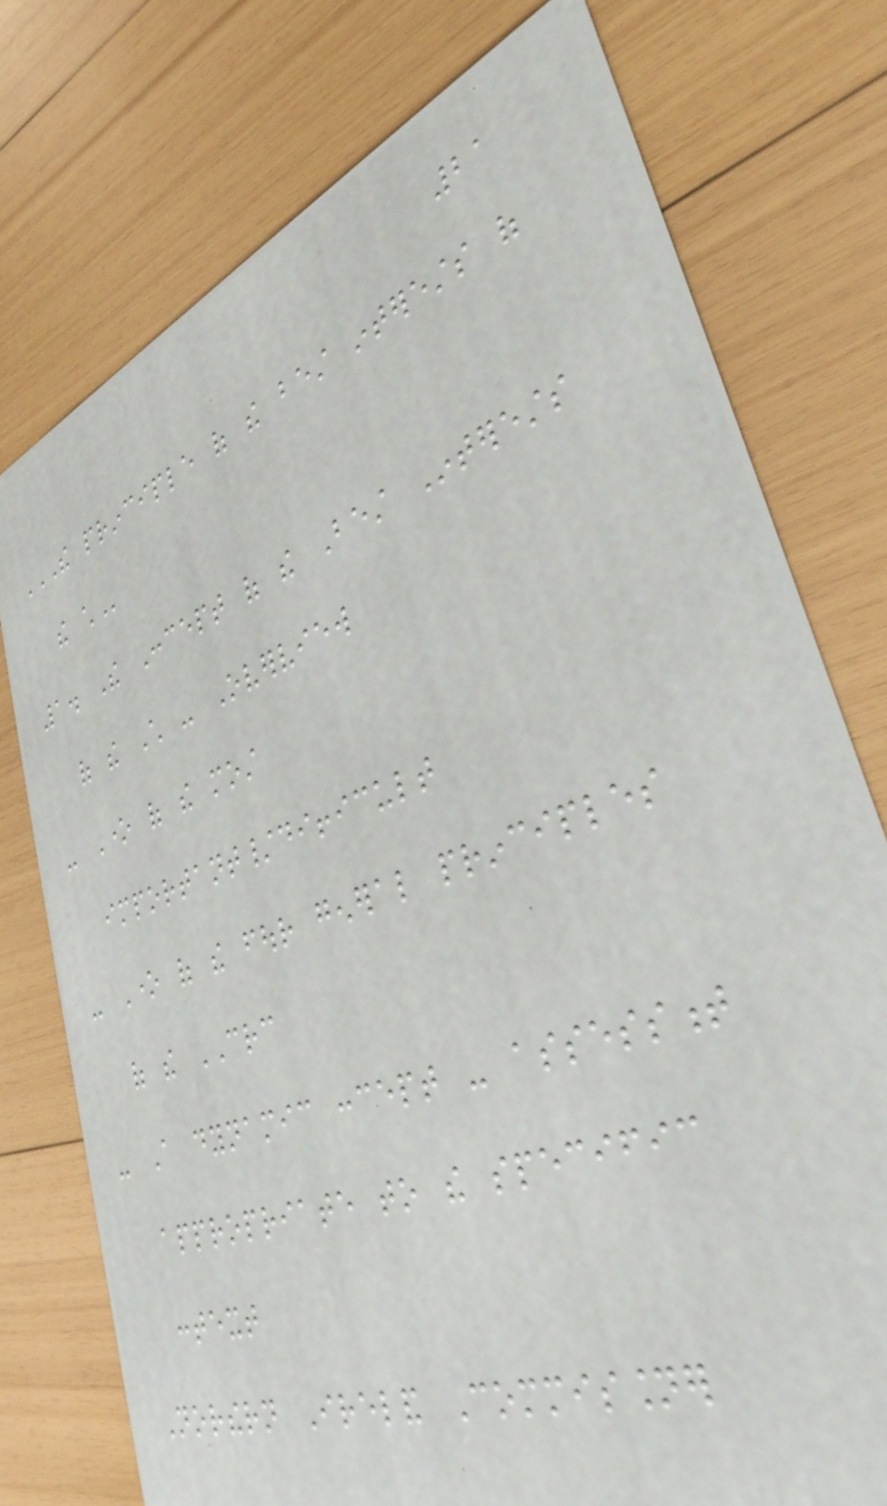21
THE PRINCIPLE OF THE BEST INTERESTS OF
THE CHILD
1. The Concept of the Best Interests
of the Child - Overview
- One of the most
important/difficult
- One of the four general principles
of the CRC
- A dynamic concept - assessment
appropriate to the specific
context
Northern Ireland Commissioner
